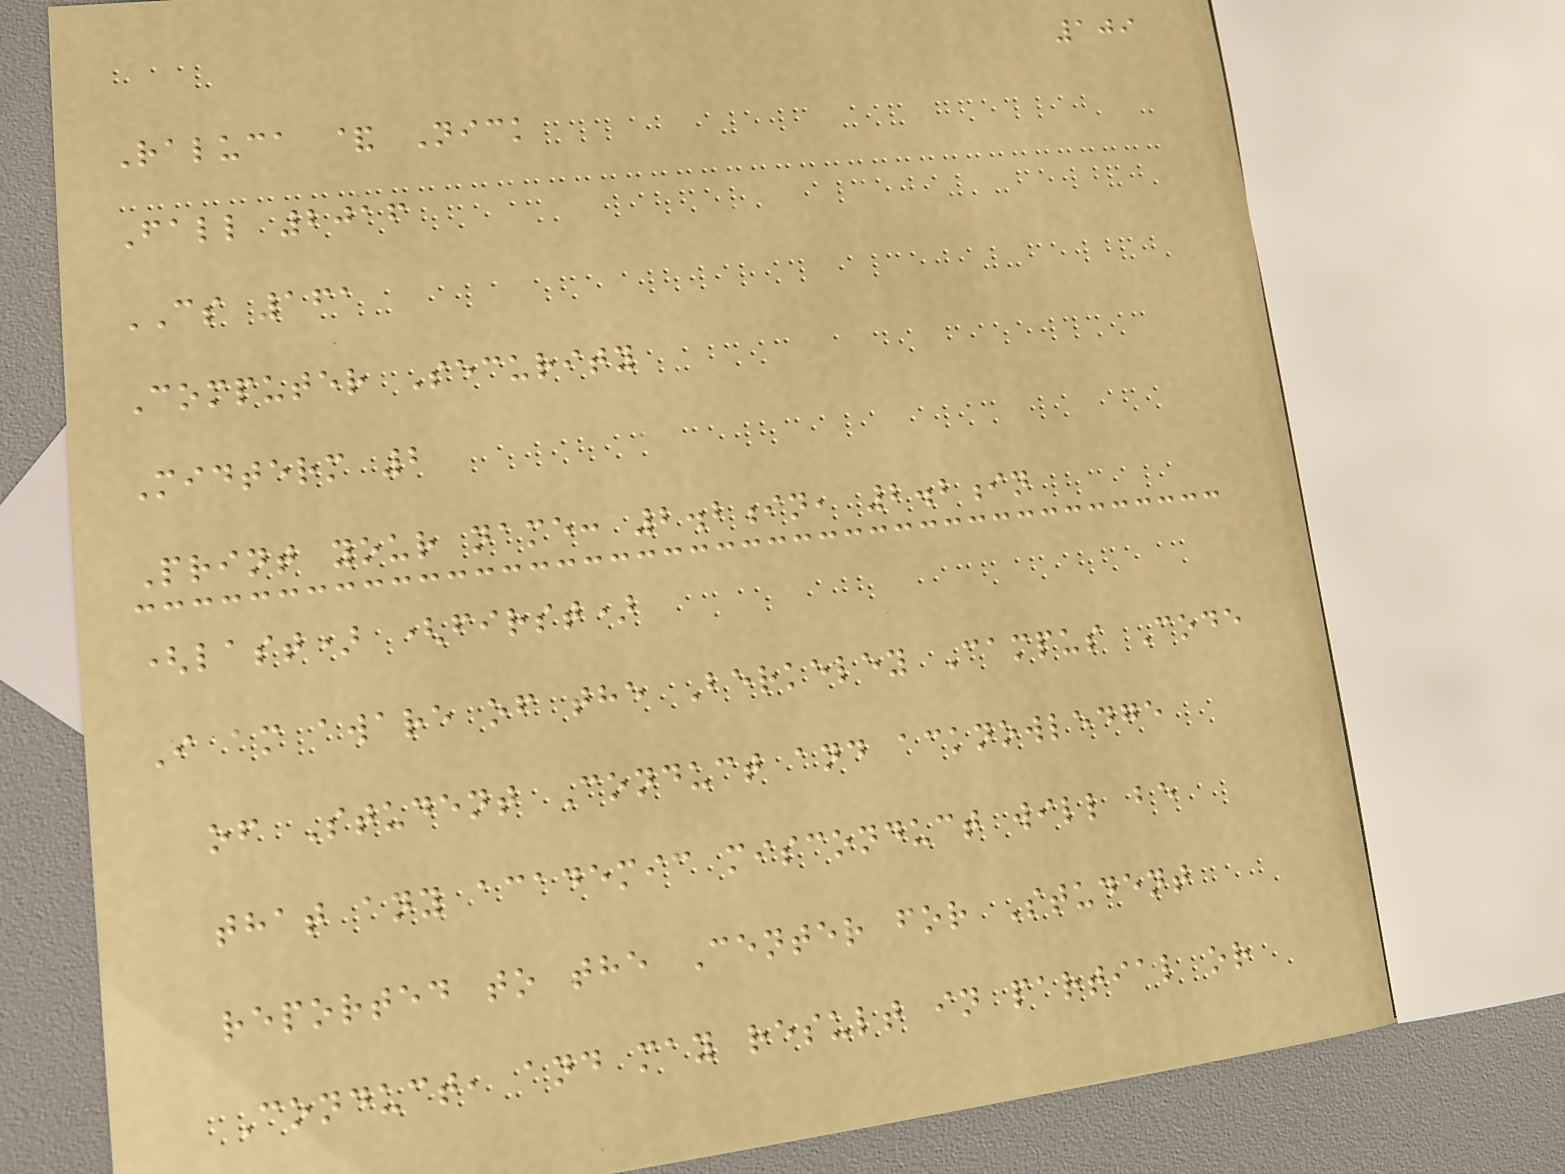109
Raluca & Nick
Fall 2016
CS 161
Computer Security
Midterm 2
Print your name: 2.2in, 2.2in
(last) (first)
I am aware of the Berkeley Campus Code
of Student Conduct and acknowledge
that any academic misconduct will be
reported to the Center for Student
Conduct, and may result in partial or
